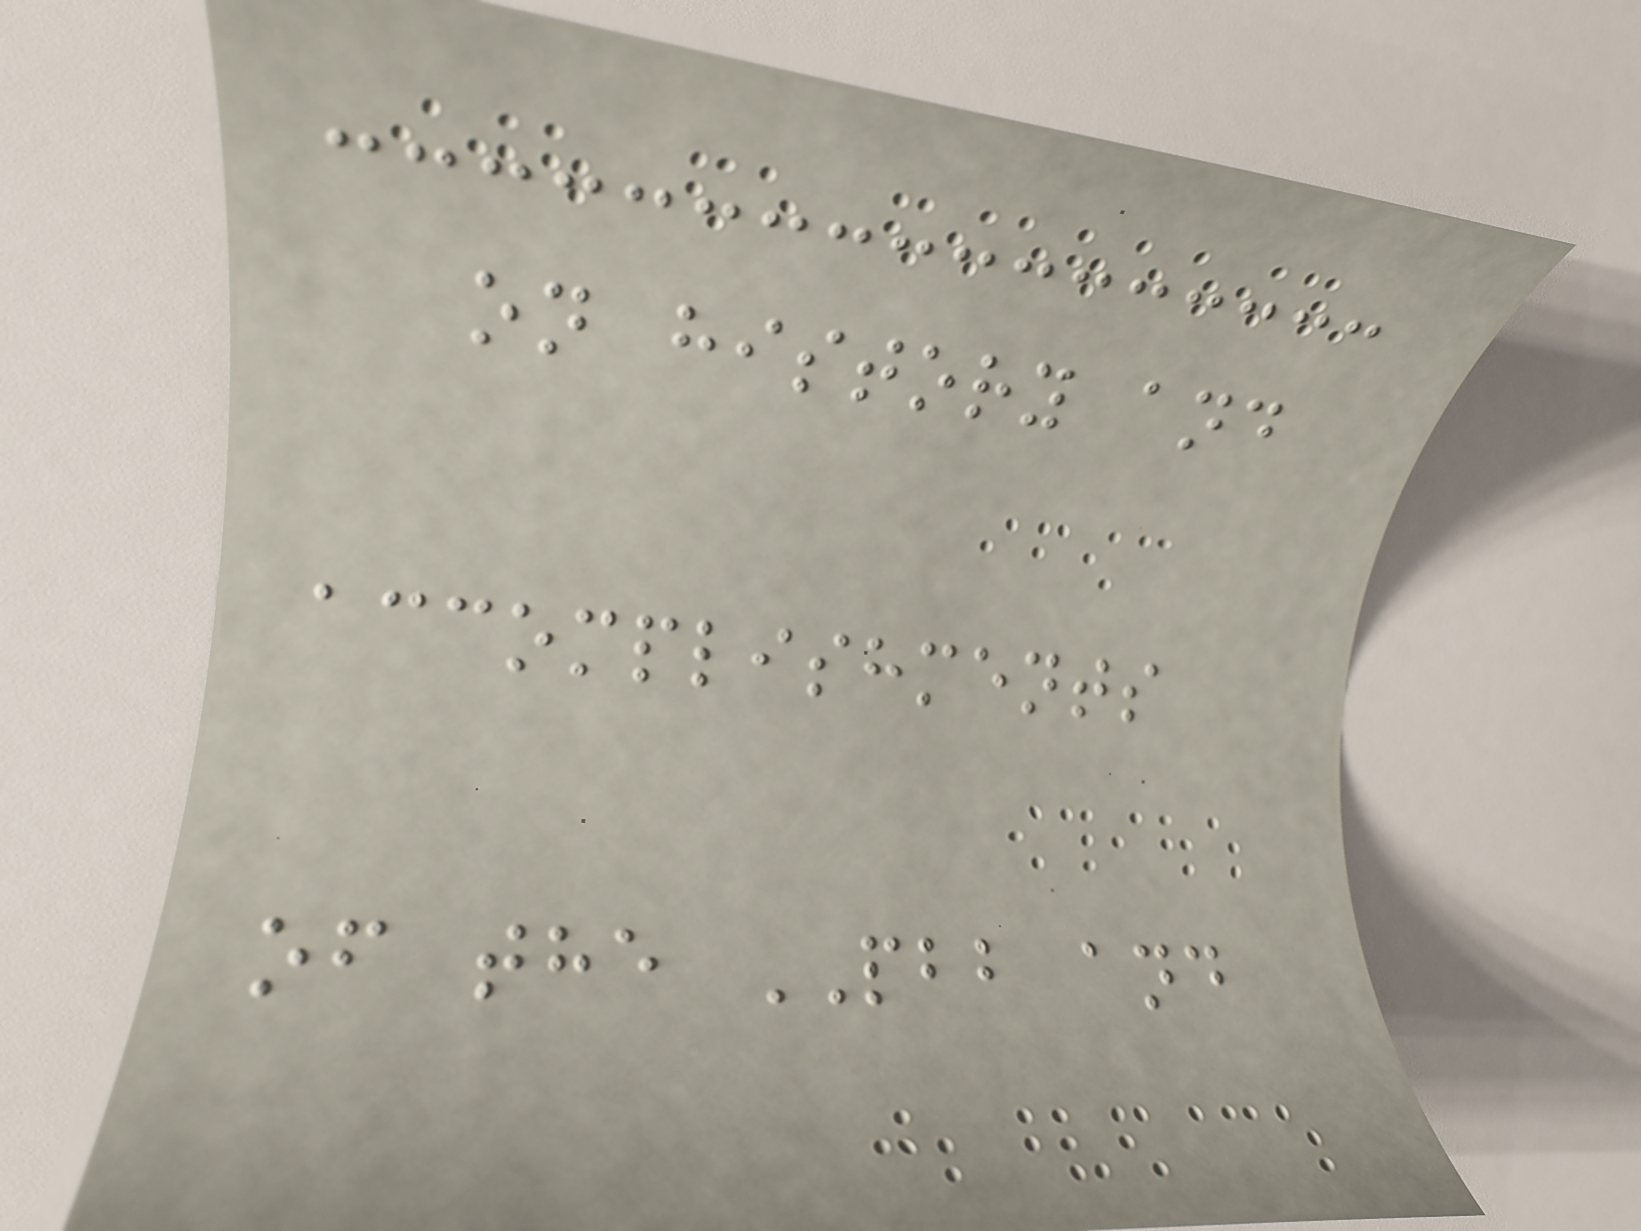on history and
accomplishments
of the PBB and
